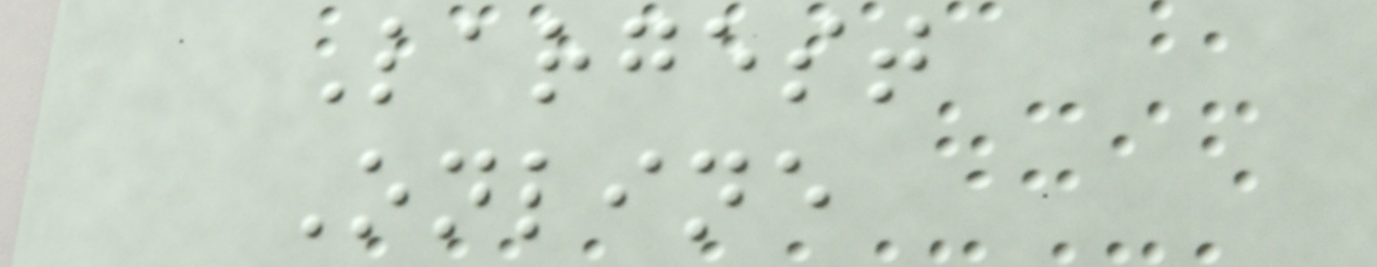Largest
Online
